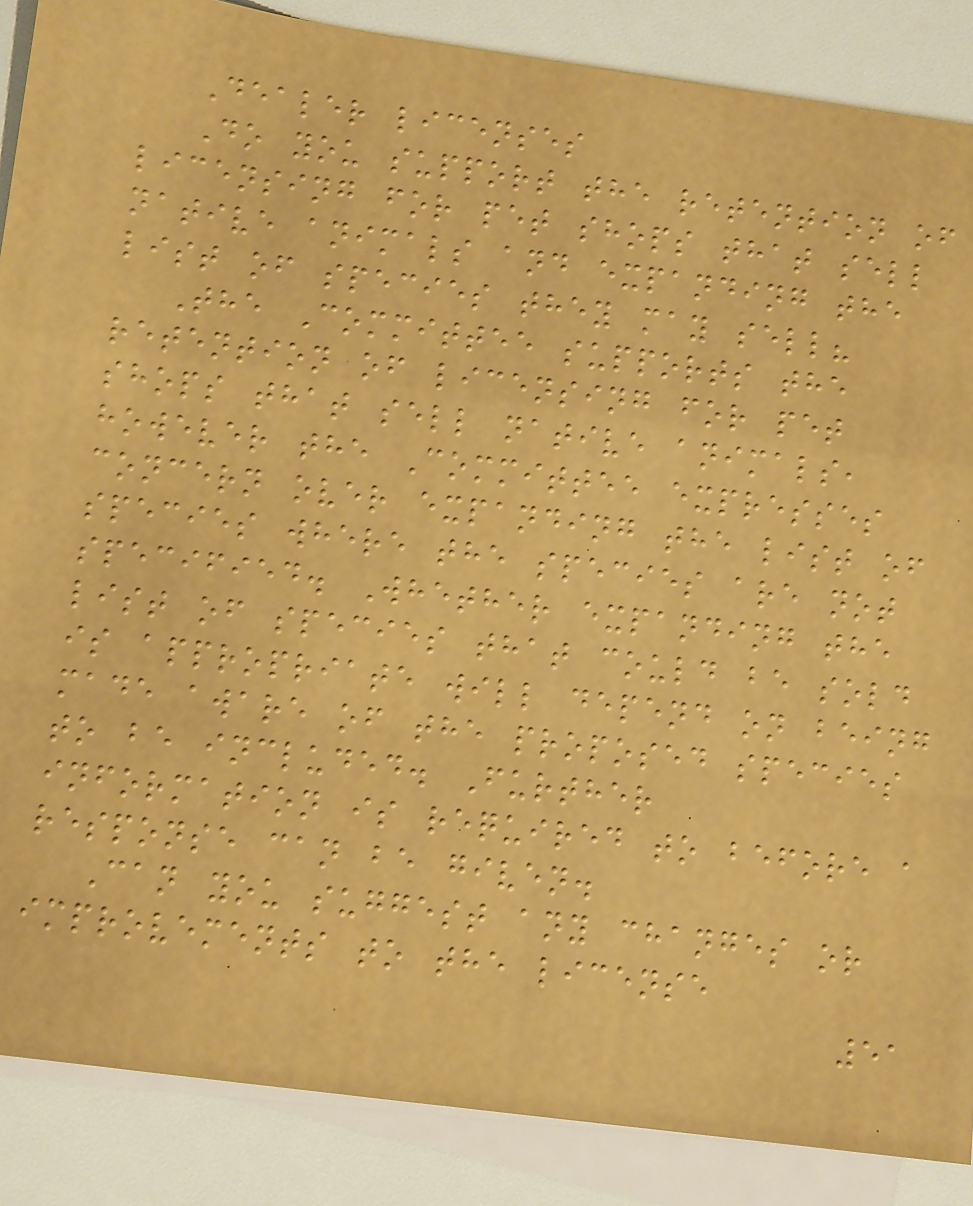Dealer licenses
Do you support the retention of
licensing for pet shops that sell
native animals and expanding the
list of species they may sell?
The Committee supports the
retention of licensing for pet
shops that sell native animals,
however the Committee expresses
concern over expanding the list of
species where the species are not
specified. Whether expanding the
list of species that could be sold
is appropriate will depend on being
made aware of the proposed species
to be included. Further
information is required to before a
response can be given.
Can you suggest any changes or
improvements to the license
51
